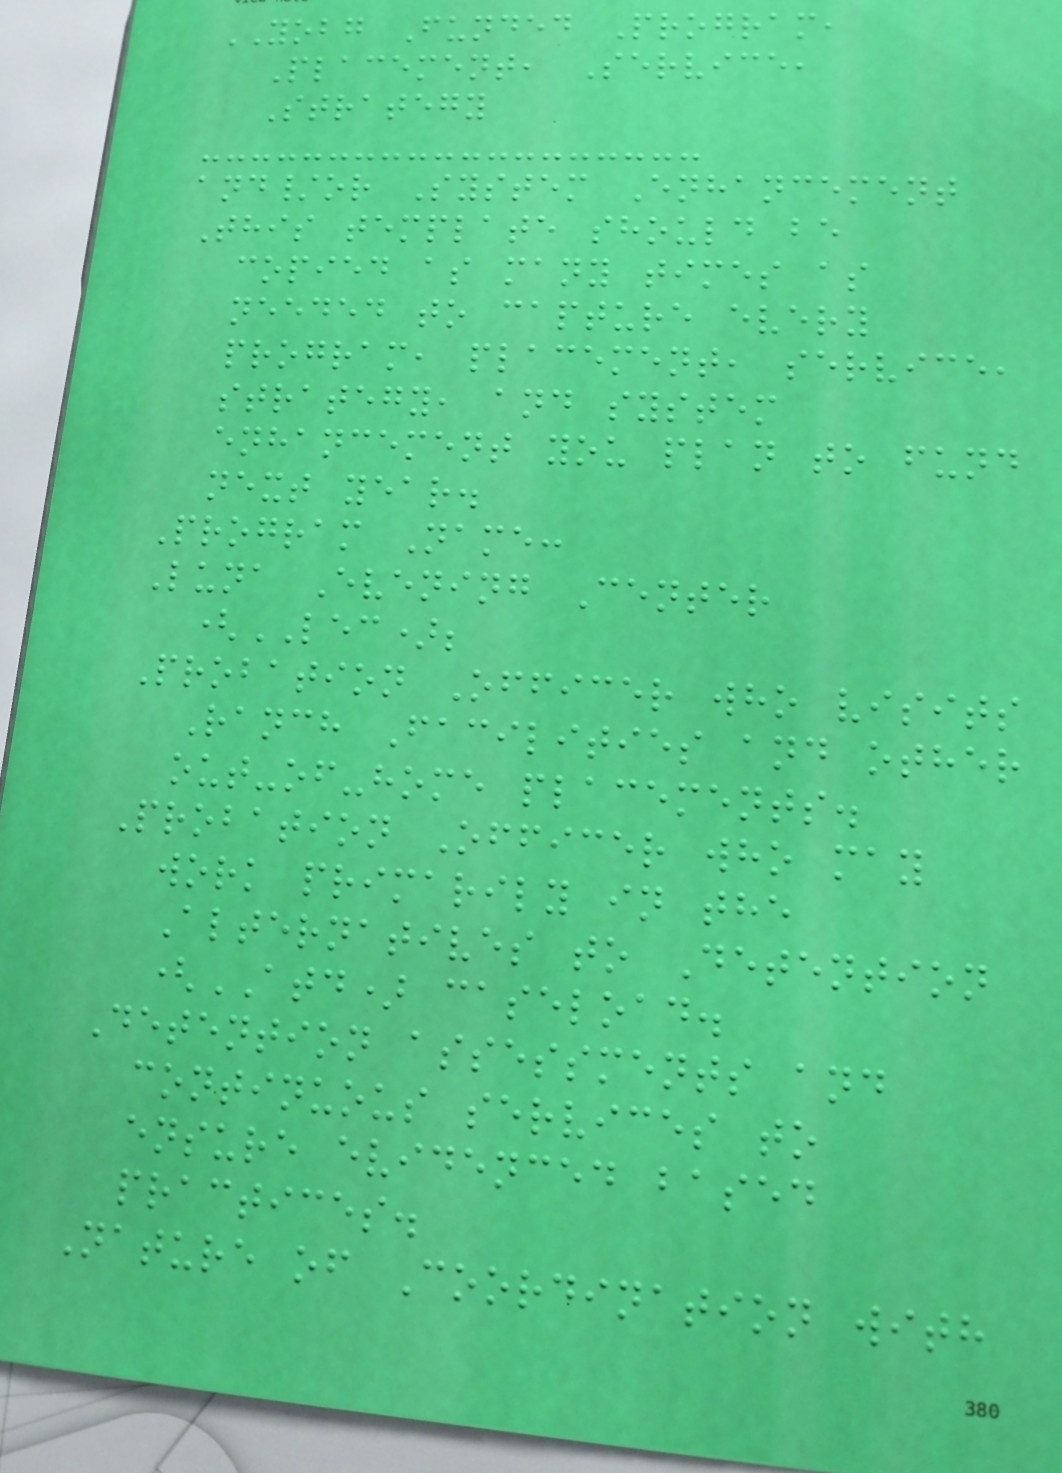YOBG Funded Program,
Placement, Service,
Strategy
and/or System Enhancement
This template should be
copied as many times as
needed to capture every
program, placement, service,
strategy, and system
enhancement you plan to fund
next year.
Program Name:
Luna Evening Center
(LEC);
Probation Officer who visits
Ranch Facilities and other
out-of-home placements.
Probation Officer who may
work primarily in the
Alternatives to Detention
(ATD) caseload.
Detention assessments and
continuous services to
ensure evidenced based
practices.
Nature of Coordination with
